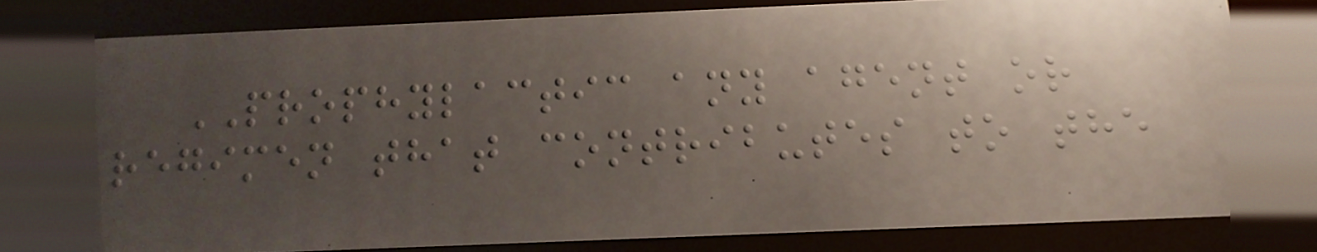PROPHYLACTIC any agent or
regimen that contributes to the
